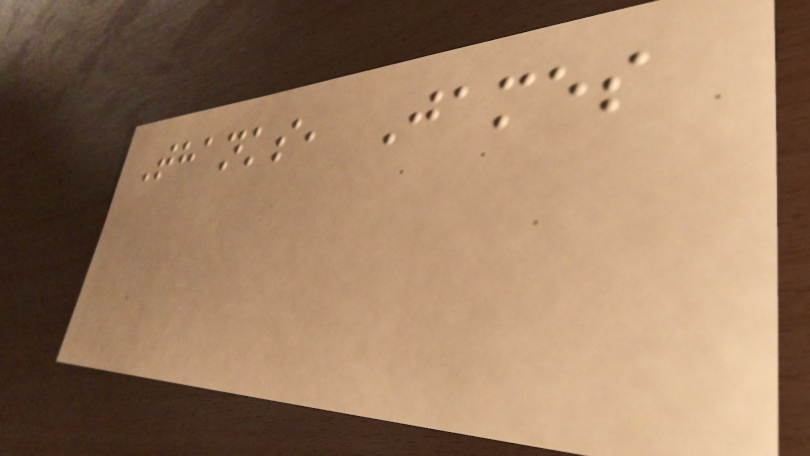Thanks, James
